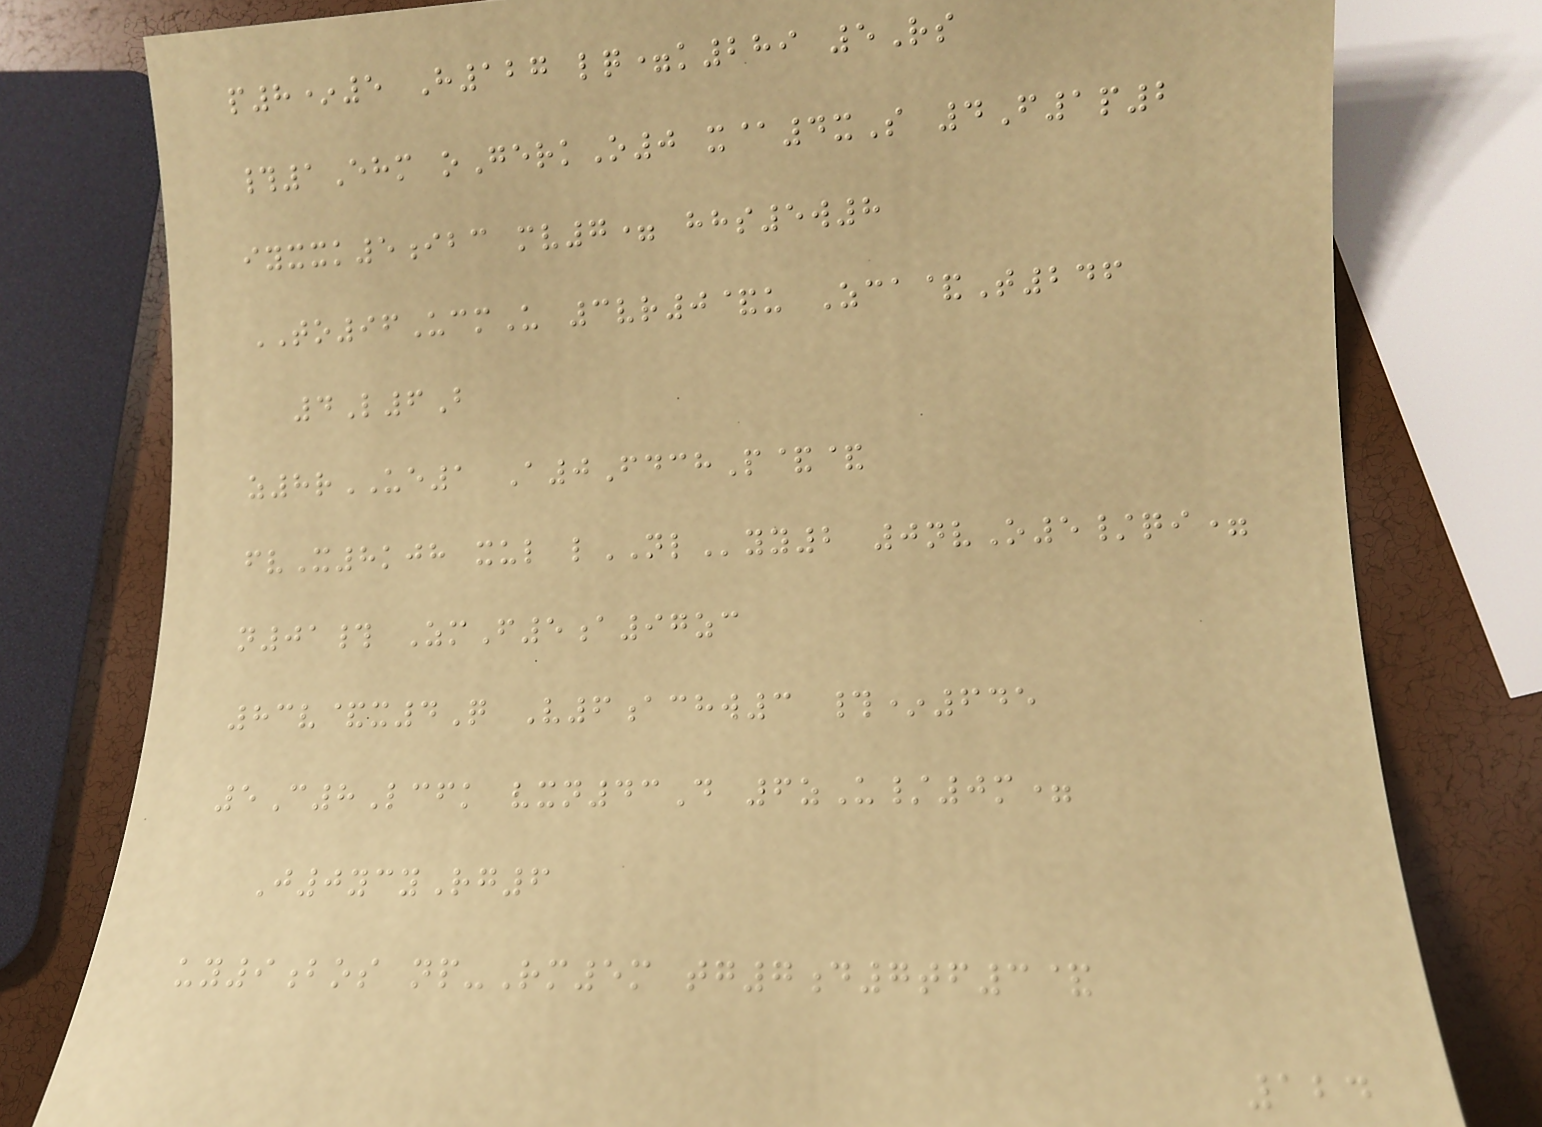p8*5 H127 lq=k289 5Rs
#1Ehm oGerkO0 x@4xS 4F1p2
iyxxk5ibc mv7= hhs5w8
TO96UcmU 3vr0&u Zca&T246
4L6B
z8rUE1 A0FdchP&&
fvX8kjh xul lNLyy2 0nvO5/qi=
n01# ZmF5a97zc
83v&x4Q V6achw3 #*645
5C8Lcfk vxn43D 6zU/0m=
J0ycyRg6
uy9bos np-Rm5m tg7d7tf3&
124
